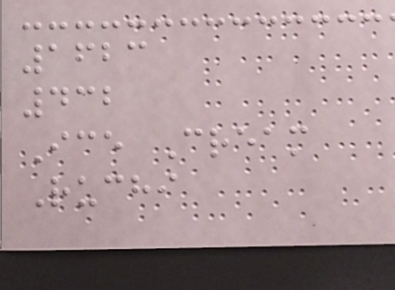1623
432
Ice Cream
Ruchi
